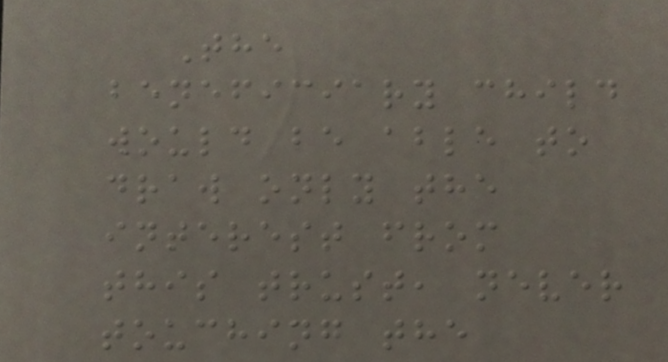The
beneficiary child
would be able to
draw only the
interest from
this trust, never
touching the
